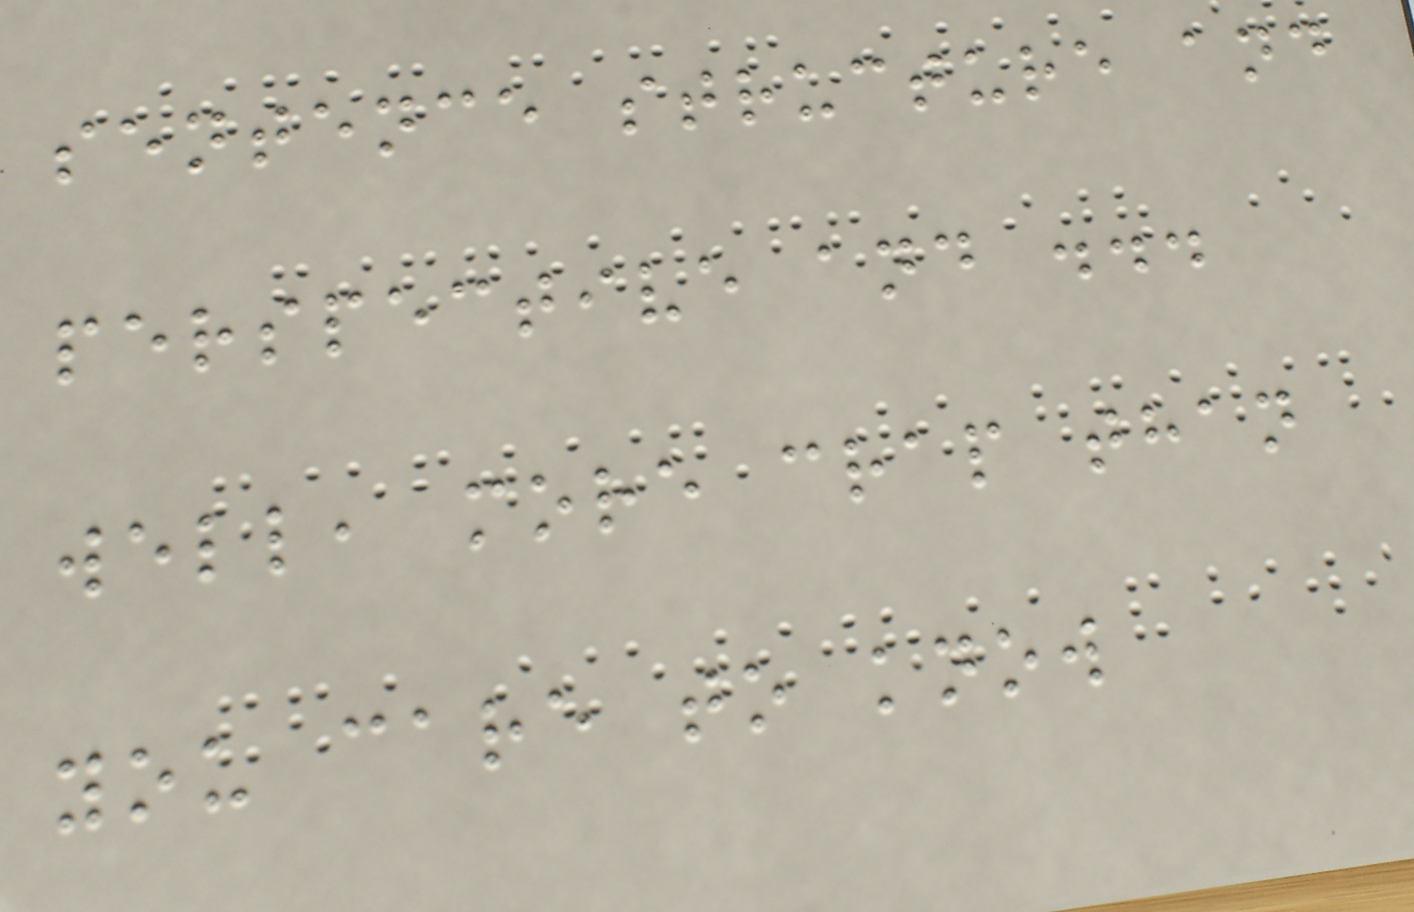sentence structure and
perspective and ...
well, more crap than
you care to know
